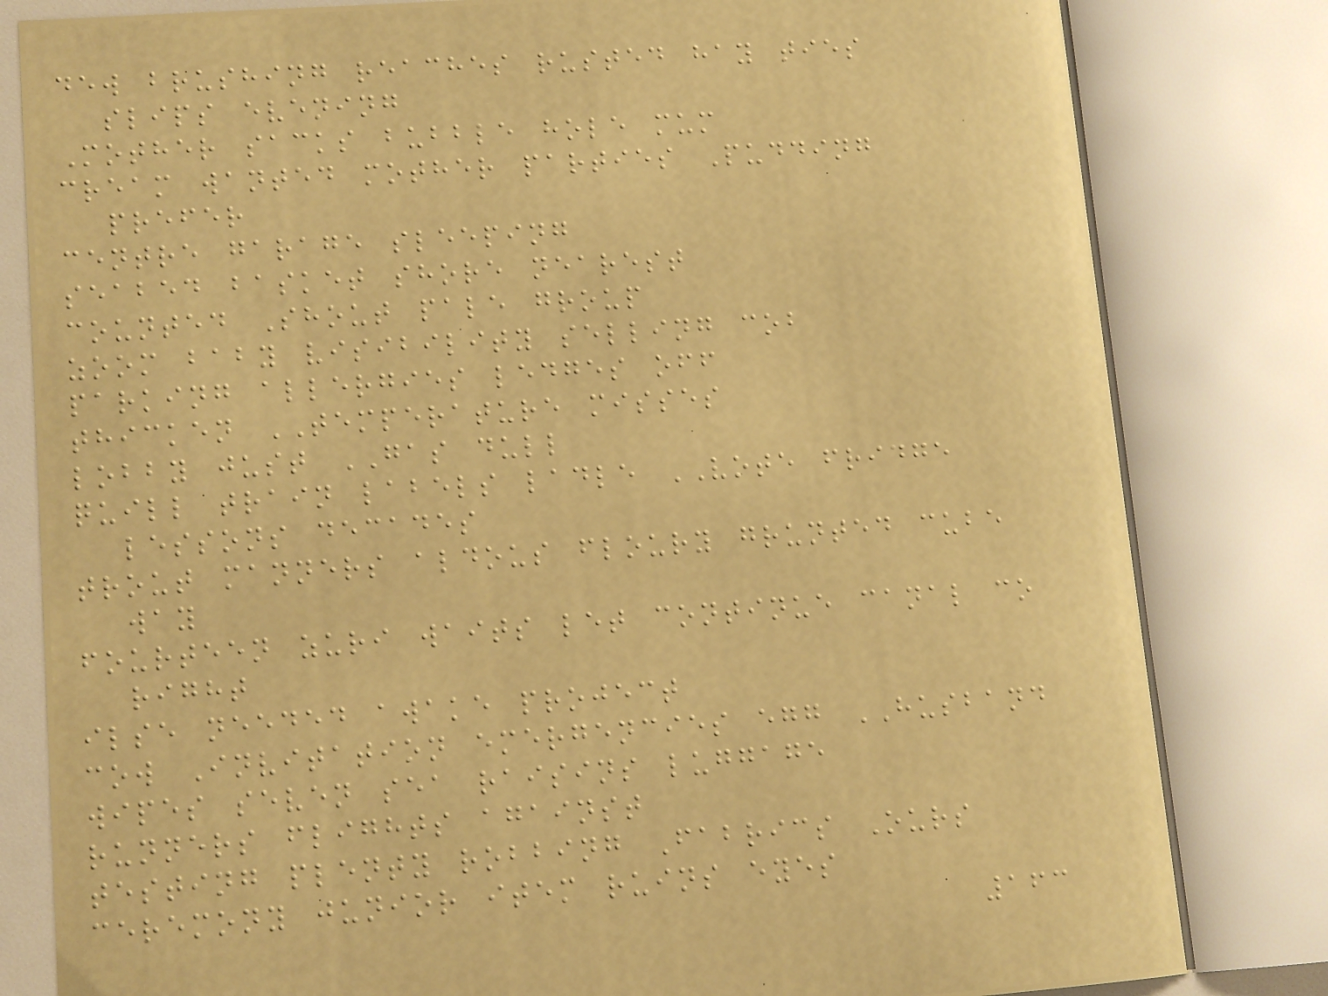dew brushing reaches rusted hay ties
slips evening
Mother sacks bubble hole mum
cream wanted mother parties Pudding
prefer
centre garage sleeping
seabed basket shore nearest
counted Shout pale group
zoom baby visibility selling cob
parking allergies ledges off
thicken TEMPERATURE misses
lobby just GAS dull
quill train labels ladle VOTE fridge
lessons decades
trout manners aldous floury grunted cube
way
fourteen zuri waits let continue canal co
right
ilse needed awake project
cow Invitation emergencies egg HUSBAND
wipes seven sea raisins luggage
runners flights against
testing plenty robbing Fabrics Ours
ceremony junior item ruins eyes
163
